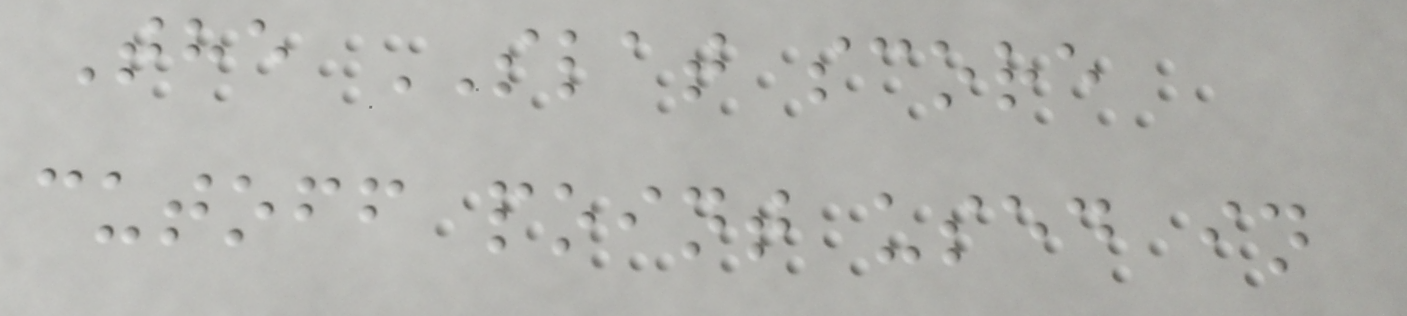The SLAT score
cutoff point used in
